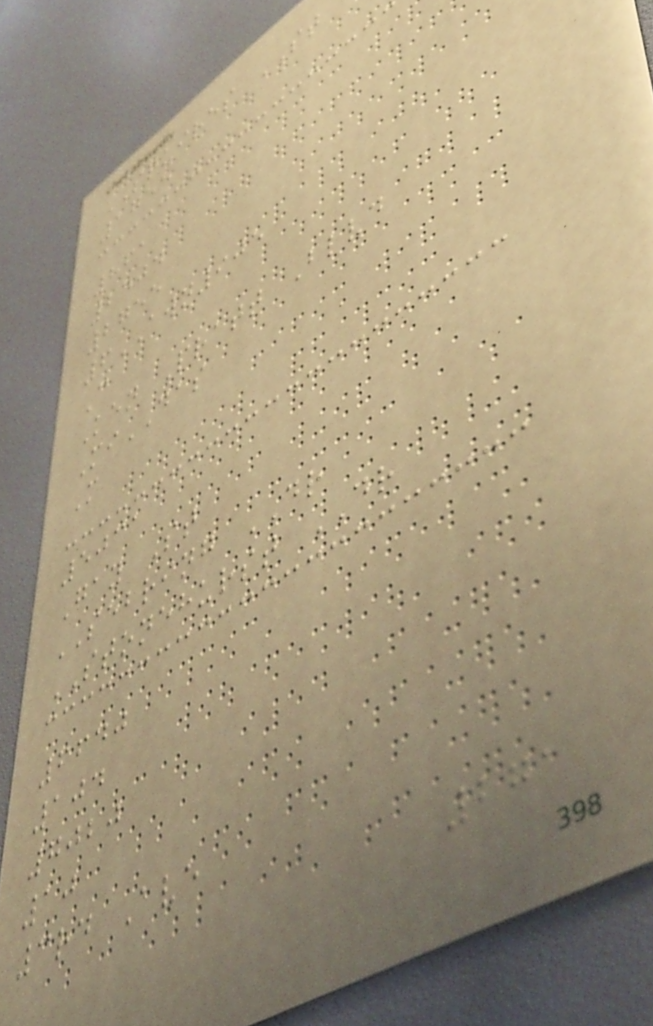SQUIRES ST
1755
861
2404
2755
6AWN905
C
Ken Pratt Blvd
MiDAS
M
5031
Gay St
SEBRING DR
STONEHURST DR
6640
104
7020
10
3rd Ave
271
